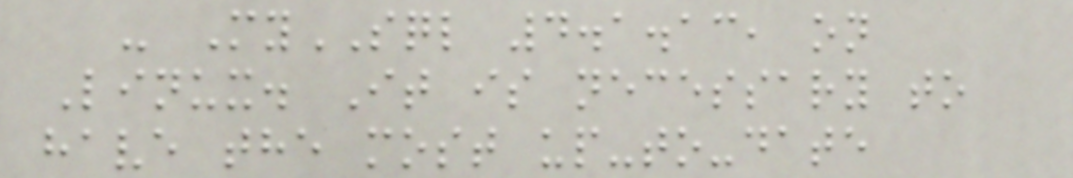- MySQL 4.1.13, on
Linux. It is necessary to
have the most up-to-date
